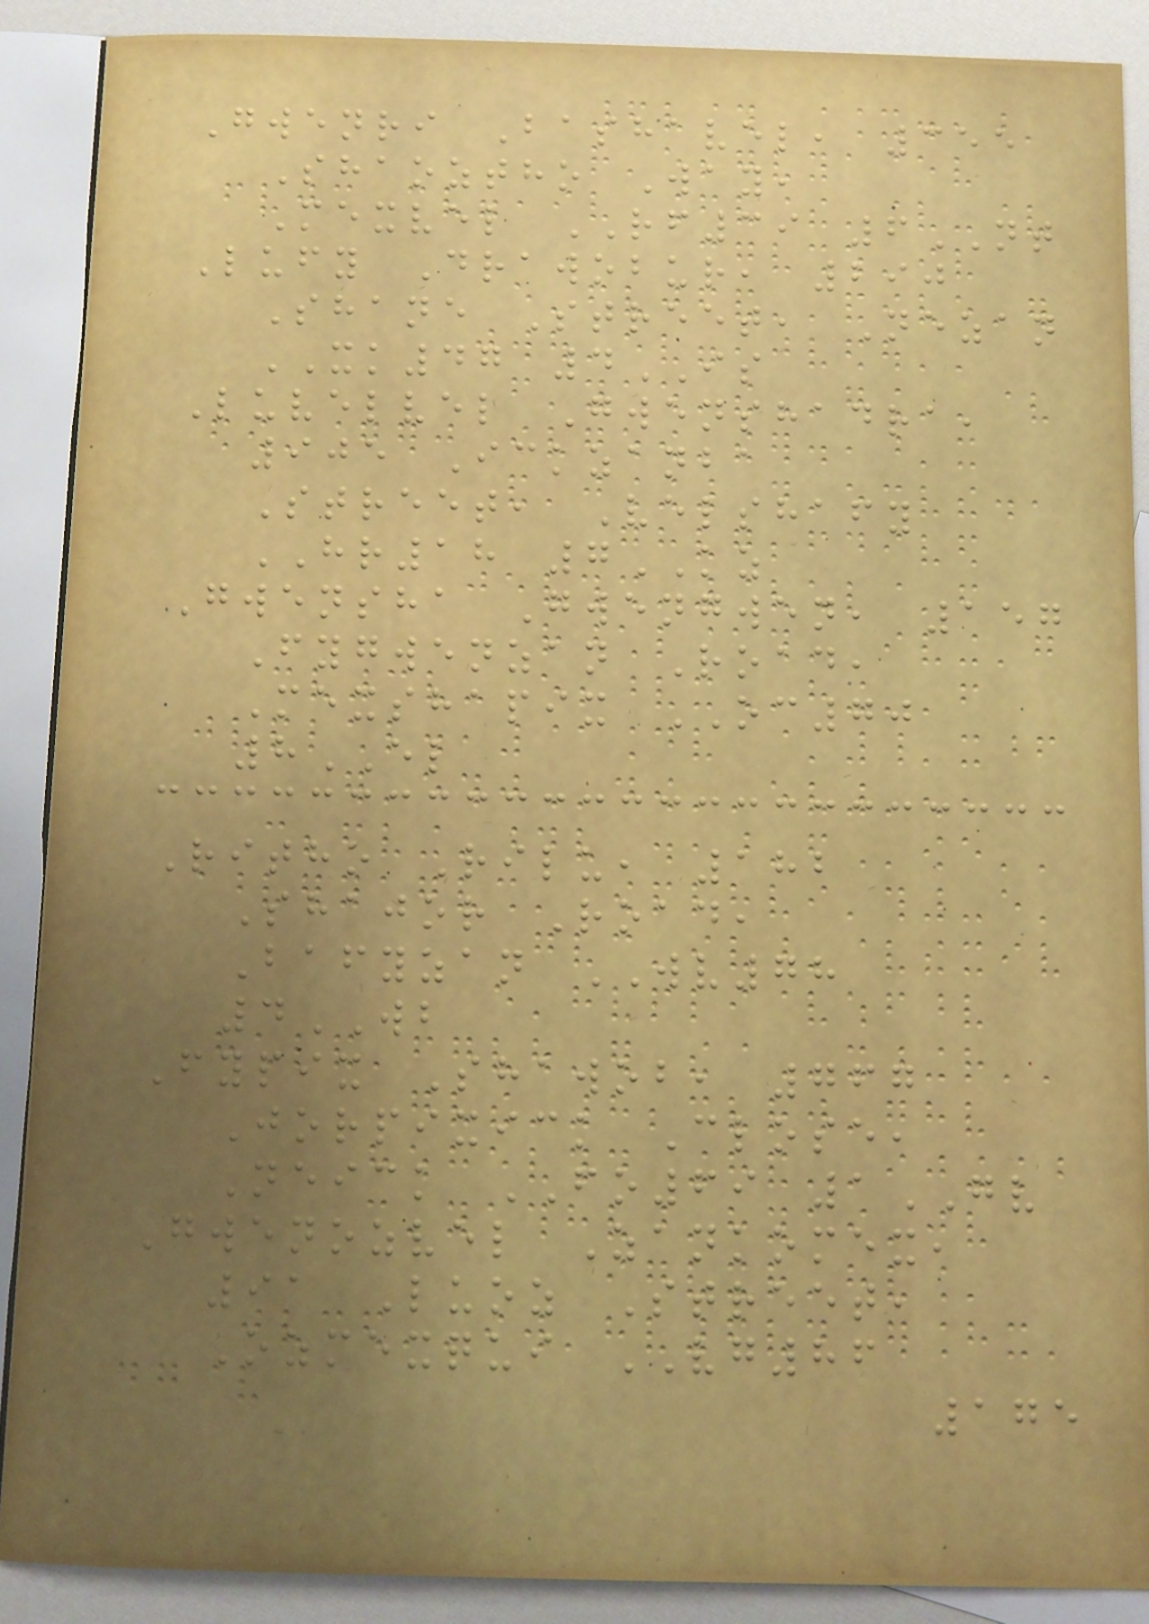Gwenri Bashavel, 355
Shaoztho Way,
Mexvel RF39 6NT
Lufy Drawobur, 290
Shane Street, Nezan
XK47 4IS
Luvelvel Gwenshadra,
905 Ickzanba
Street, Velshafy
HR18 7KZ
Gwensha Gwengwen, 157
Fygwenzan Road,
Mexshapix OC70
8EL
Ritho Rilu, 182
Shajor Road,
Bafyzan WV78
4WB
Fypix Shawob, 767
Jorpixick Close,
Neick FO69 1GV
Gwenozvel Zankomex,
91 Luoz Street,
Ozmexqui VG86
175
